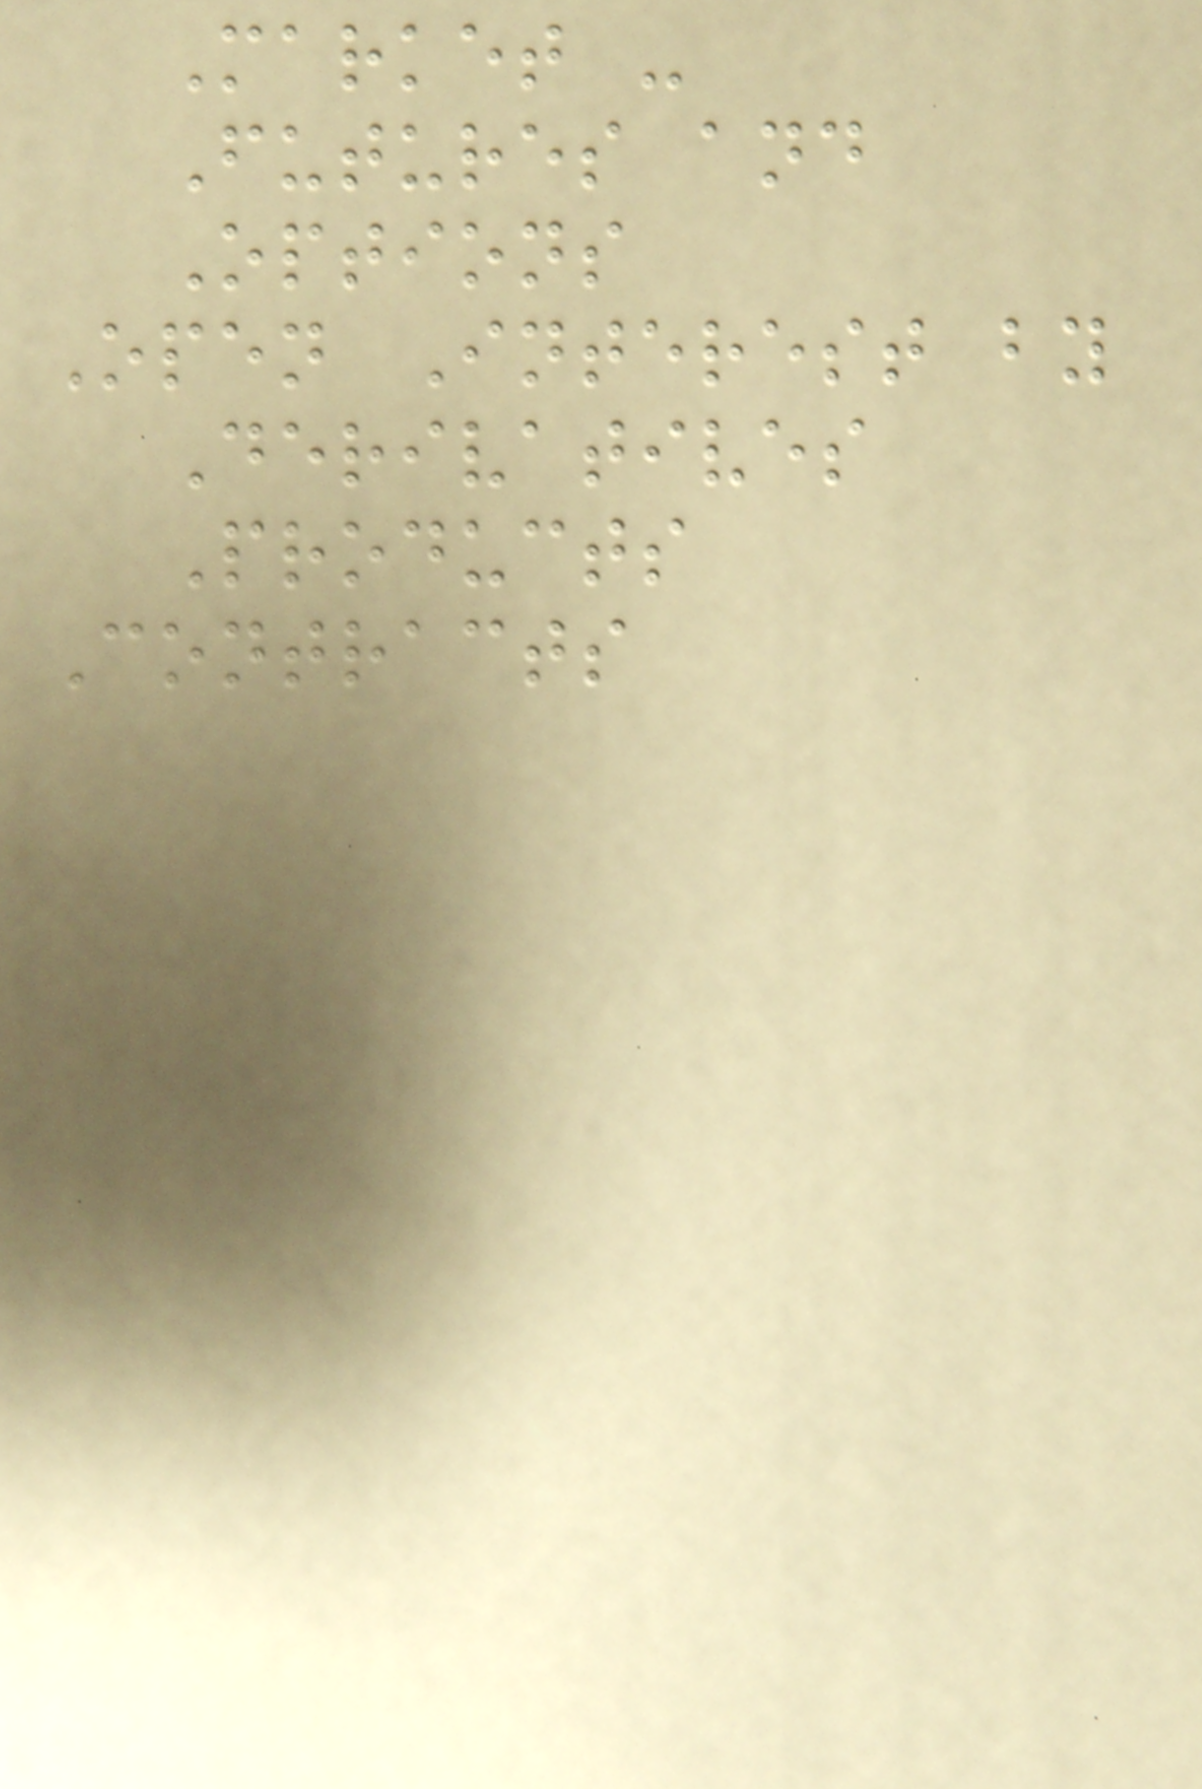Market -
Futures and
Options
Open Interest by
Derivatives
Products
Contracts
